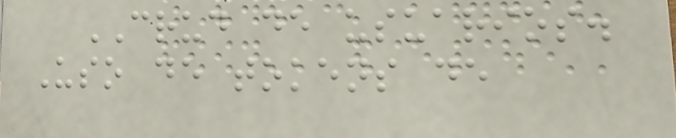CRUD de usuarios.
Uso de tokens de
